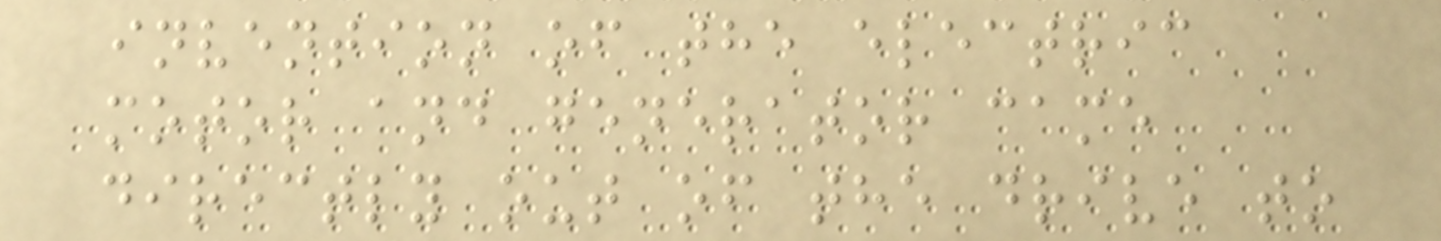invention of the electric
motor and generator came
directly out of the drive to
